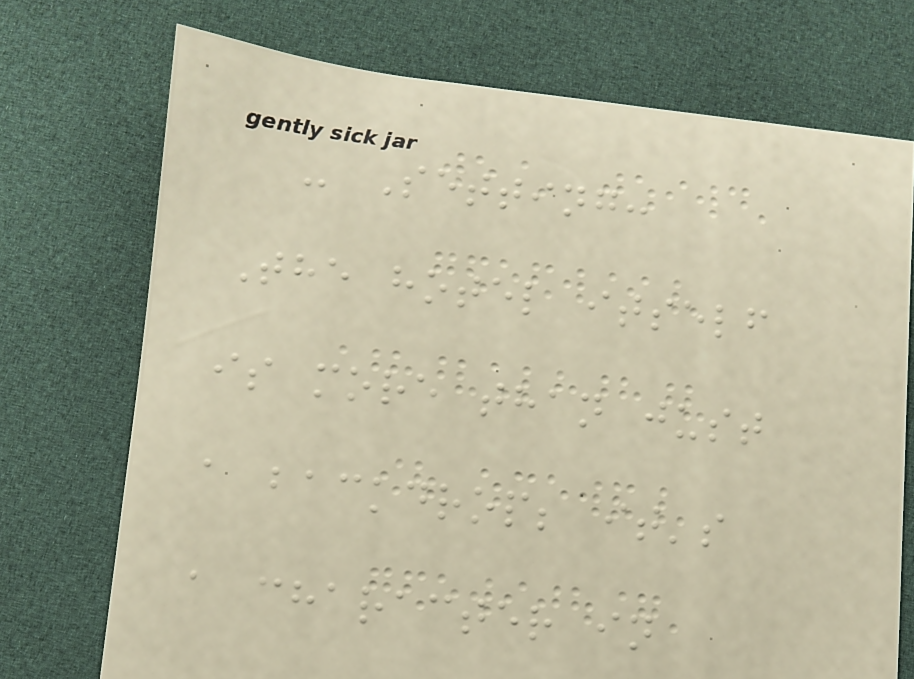- Setting:
The hotel itself
is more than just
a backdrop; it's
a character in
